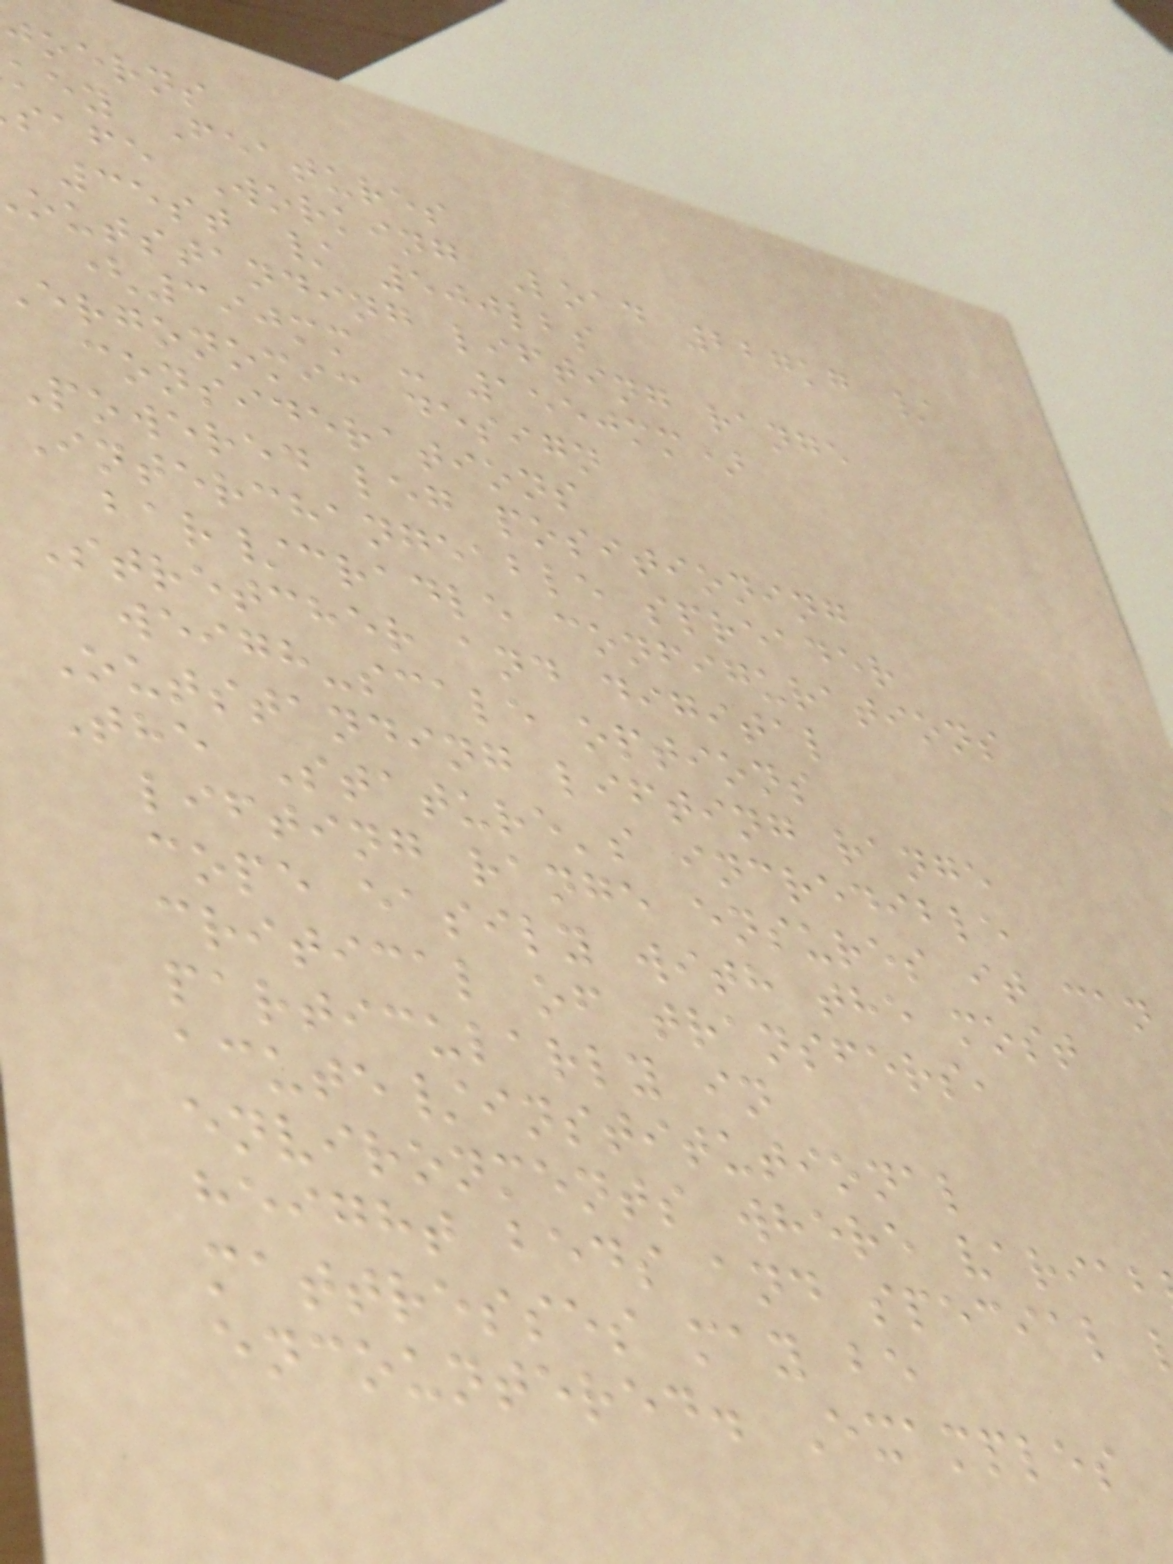joerns
key Features
safe Working Load 227kg /
35st / 500lbs
outstanding lifting range
(390mm - 1550mm)
ergonomic design
considerations
Powered leg positioning
Interchangeable spreader
bar/cradle configurations
Stretcher and digital
weigh-scale options
Outstanding lifting range
The Stature's incredible
lifting range ensures it can
cope easily with the most
critical of transfers,
particularly in
acute/institutional
environments where variab
height beds and special
mattresses may be
encountered. Examples
